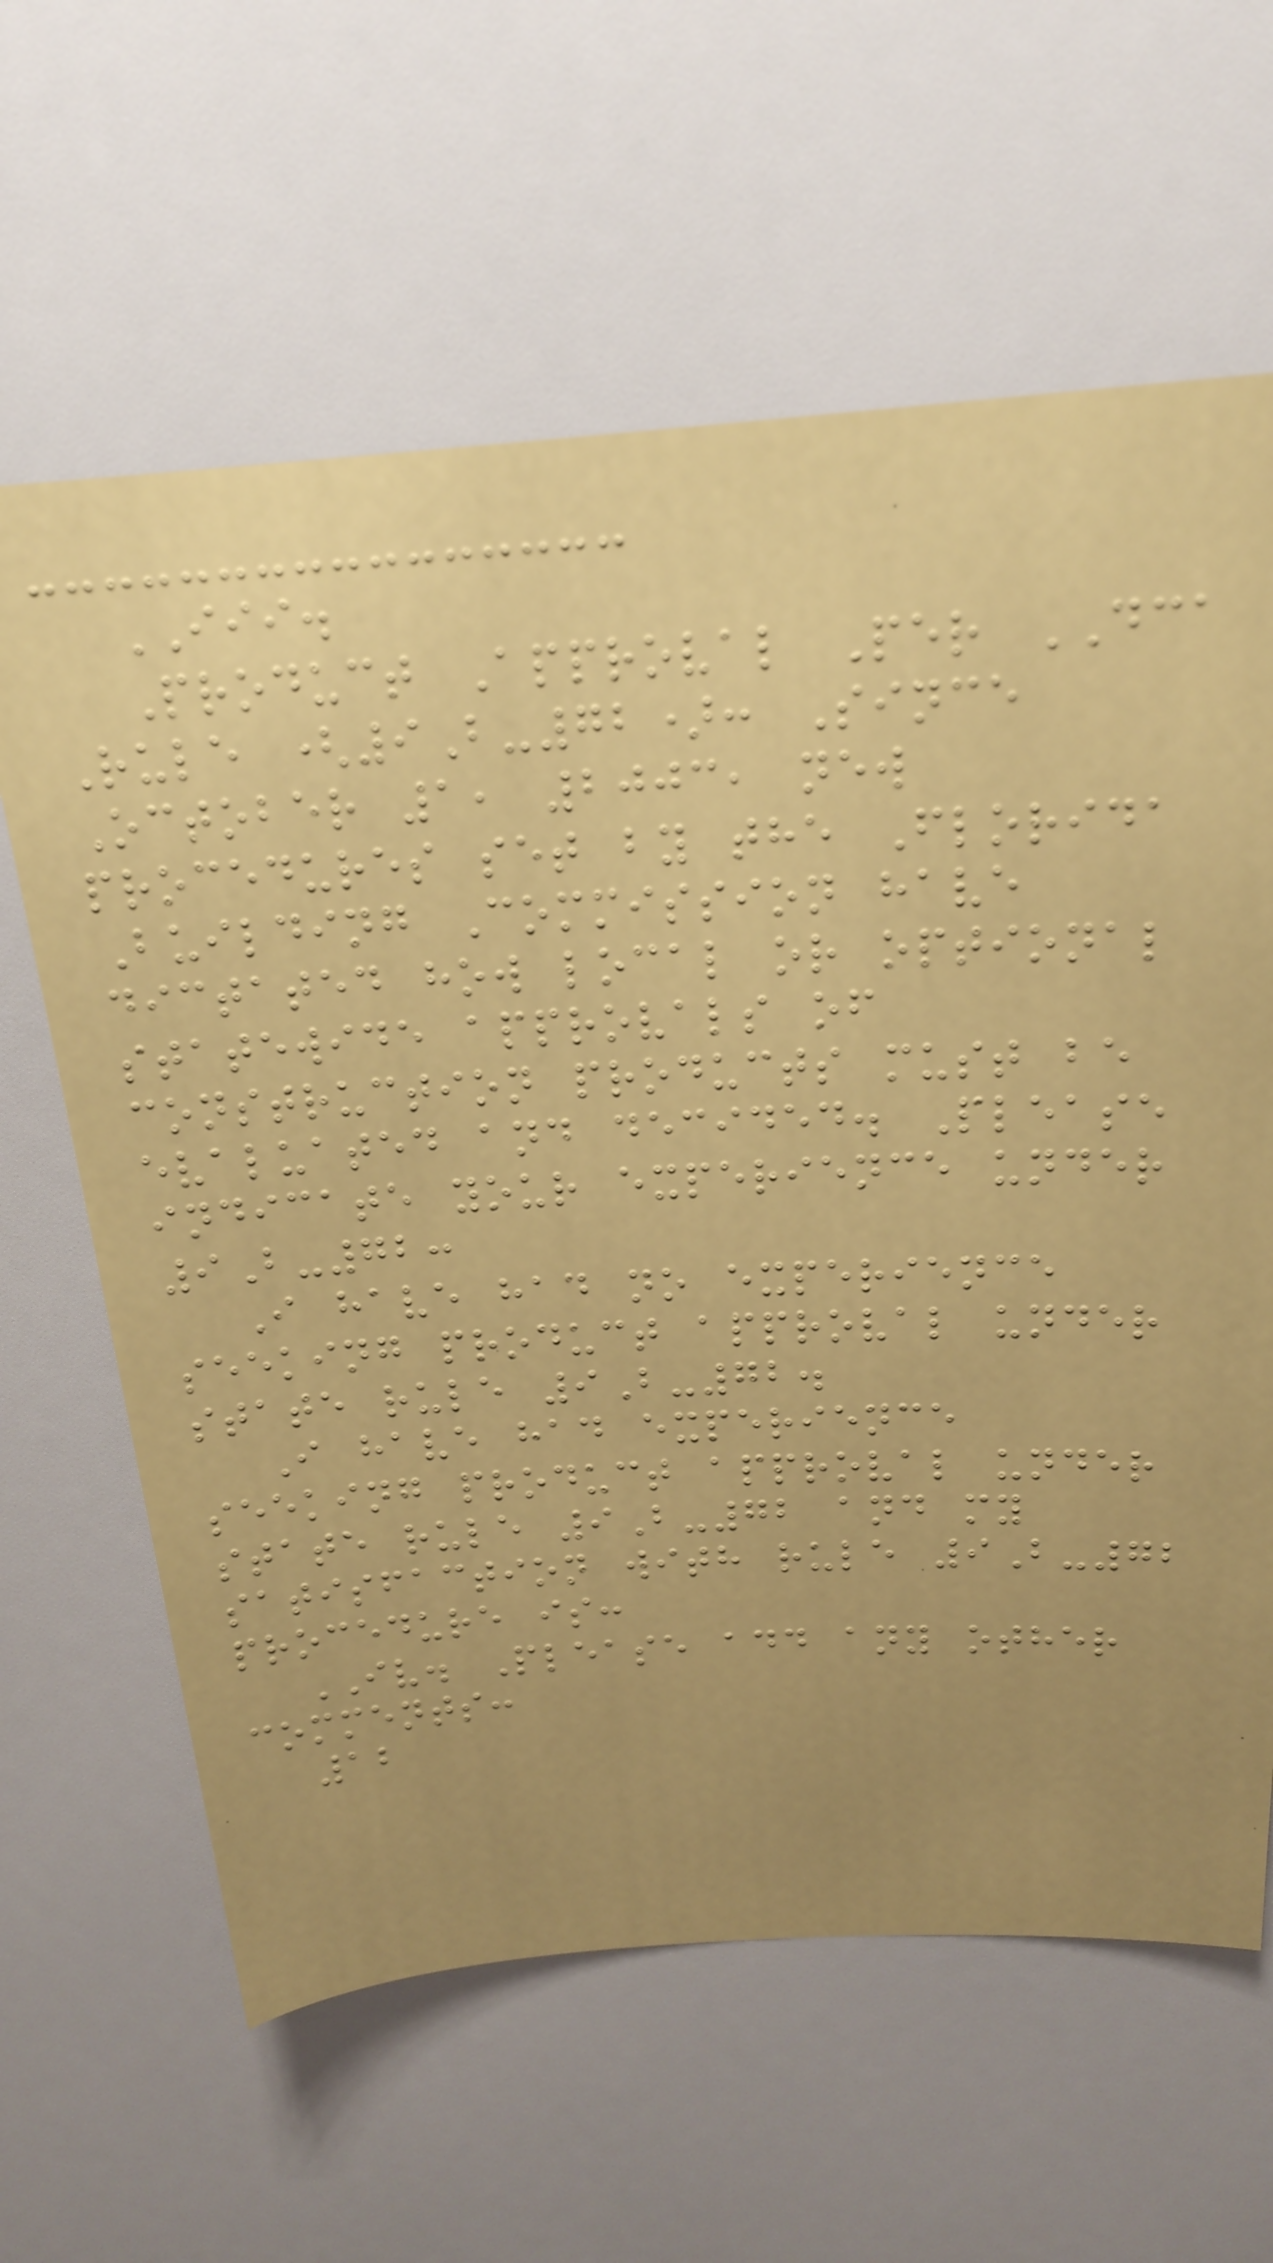III.
Product Approval Per DCA
Rule (9B-72): Since
October 1, 2003, new
procedures set by the Florida
Building Commission have
dictated how local or optional
statewide approvals of
construction products must be
evaluated and decided. Please
indicate your experience under
9B-72:
I have had no experience
seeking product approval under
state rule 9B-72.
I have had experience
seeking product approval under
state rule 9B-72 and my
satisfaction with rule 9B-72
procedure is:
IV. Please add any other
comments:
12
